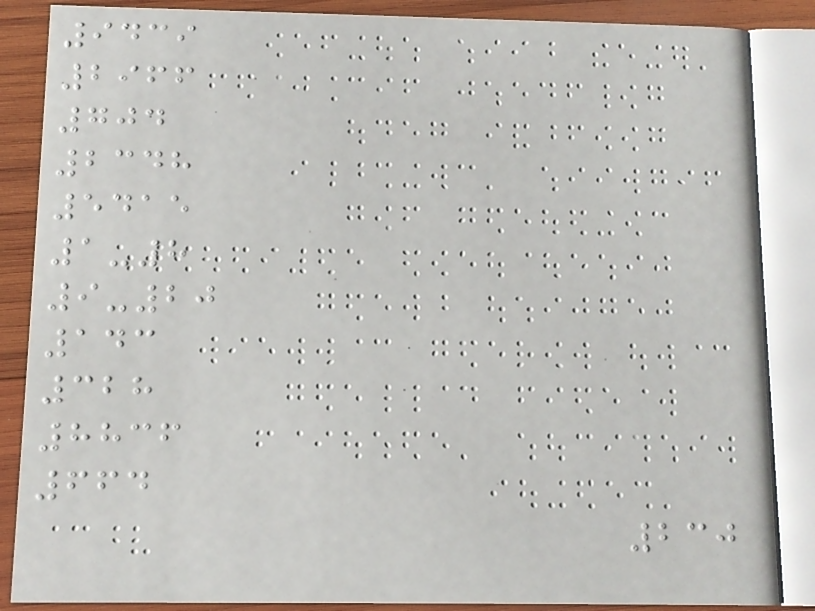9439
2966
704
2348
5415
1-8
9-20
143
328
8836
664
230
